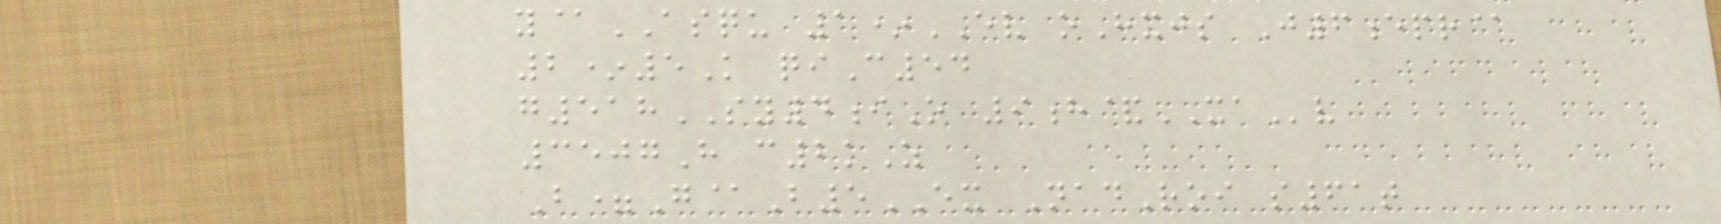y@ASQU 1*EV oHxjs J6epr@
2*5K qiC54
g518SY4iO 9h&XAv
3507H c2kZ
B=G@B5EX NadRoi s61t
